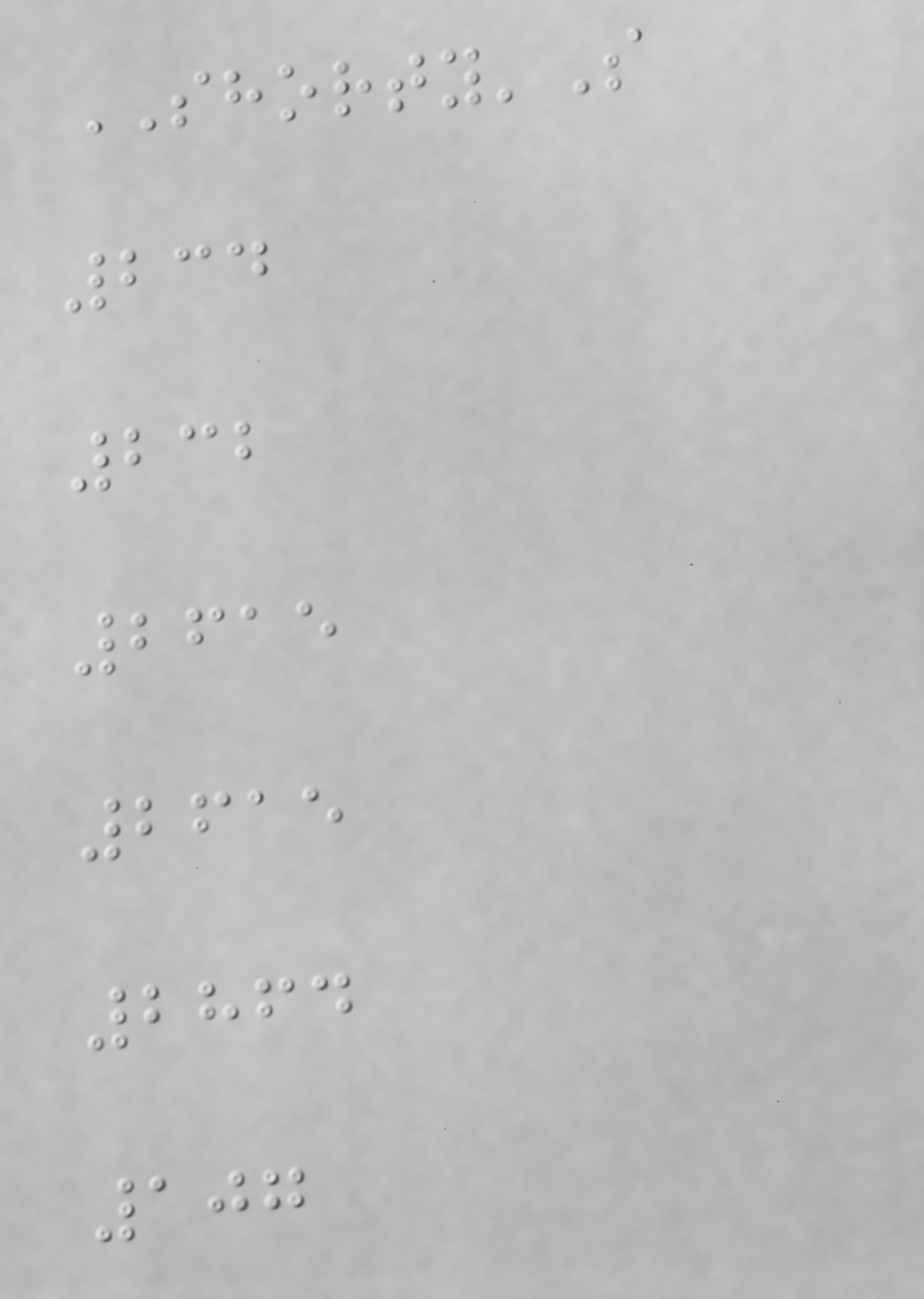SHORTY'S
234
232
2615
2615
2864
107
